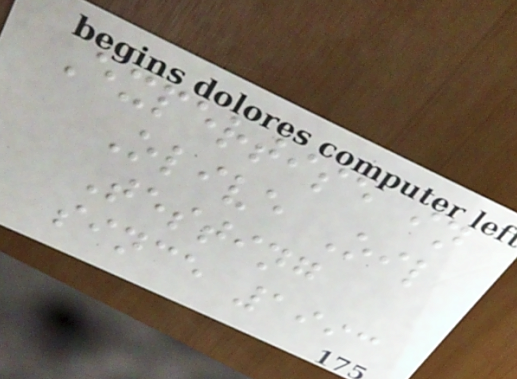Expertise in
Olive Oil
Testing
since 1993
